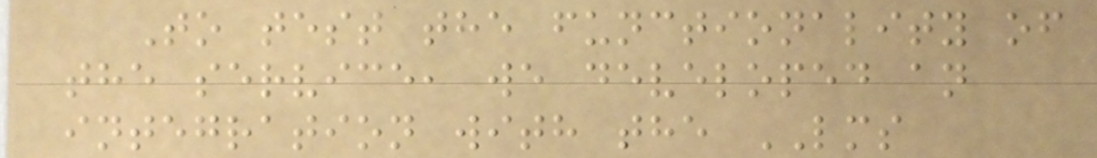To test the functionality of
the service, we developed an
integration with the LMS
